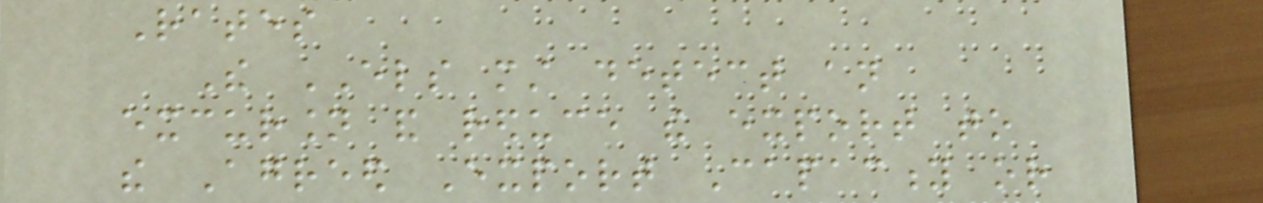Rates
The ELS must detect an
excursion and reduce the export to
the Agreed Export Capacity or
